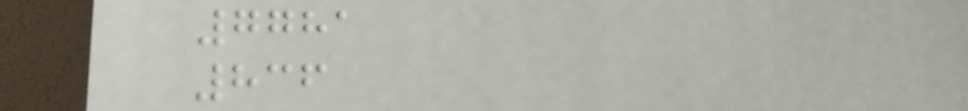7781
836
